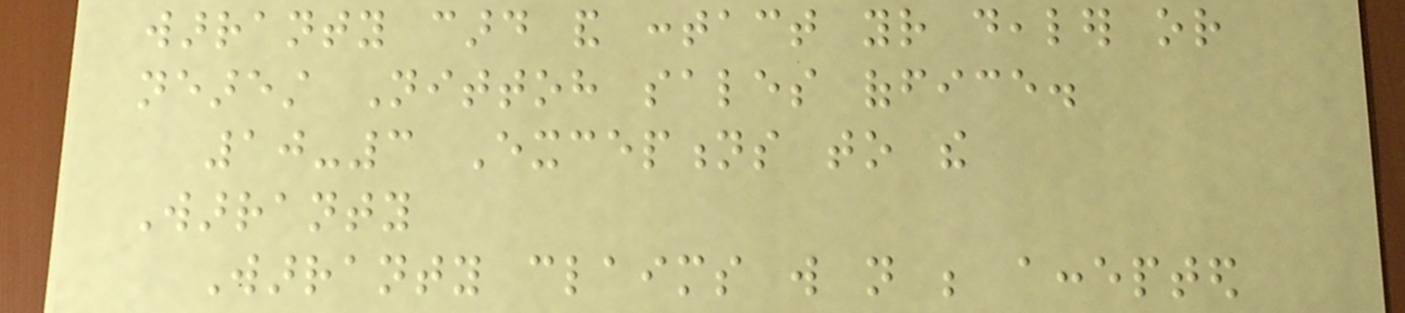warranty card and contact your dealer or
nearest Nittoh sales office.
10-3 Exceptions to the
Warranty
Warranty claims will not be accepted
